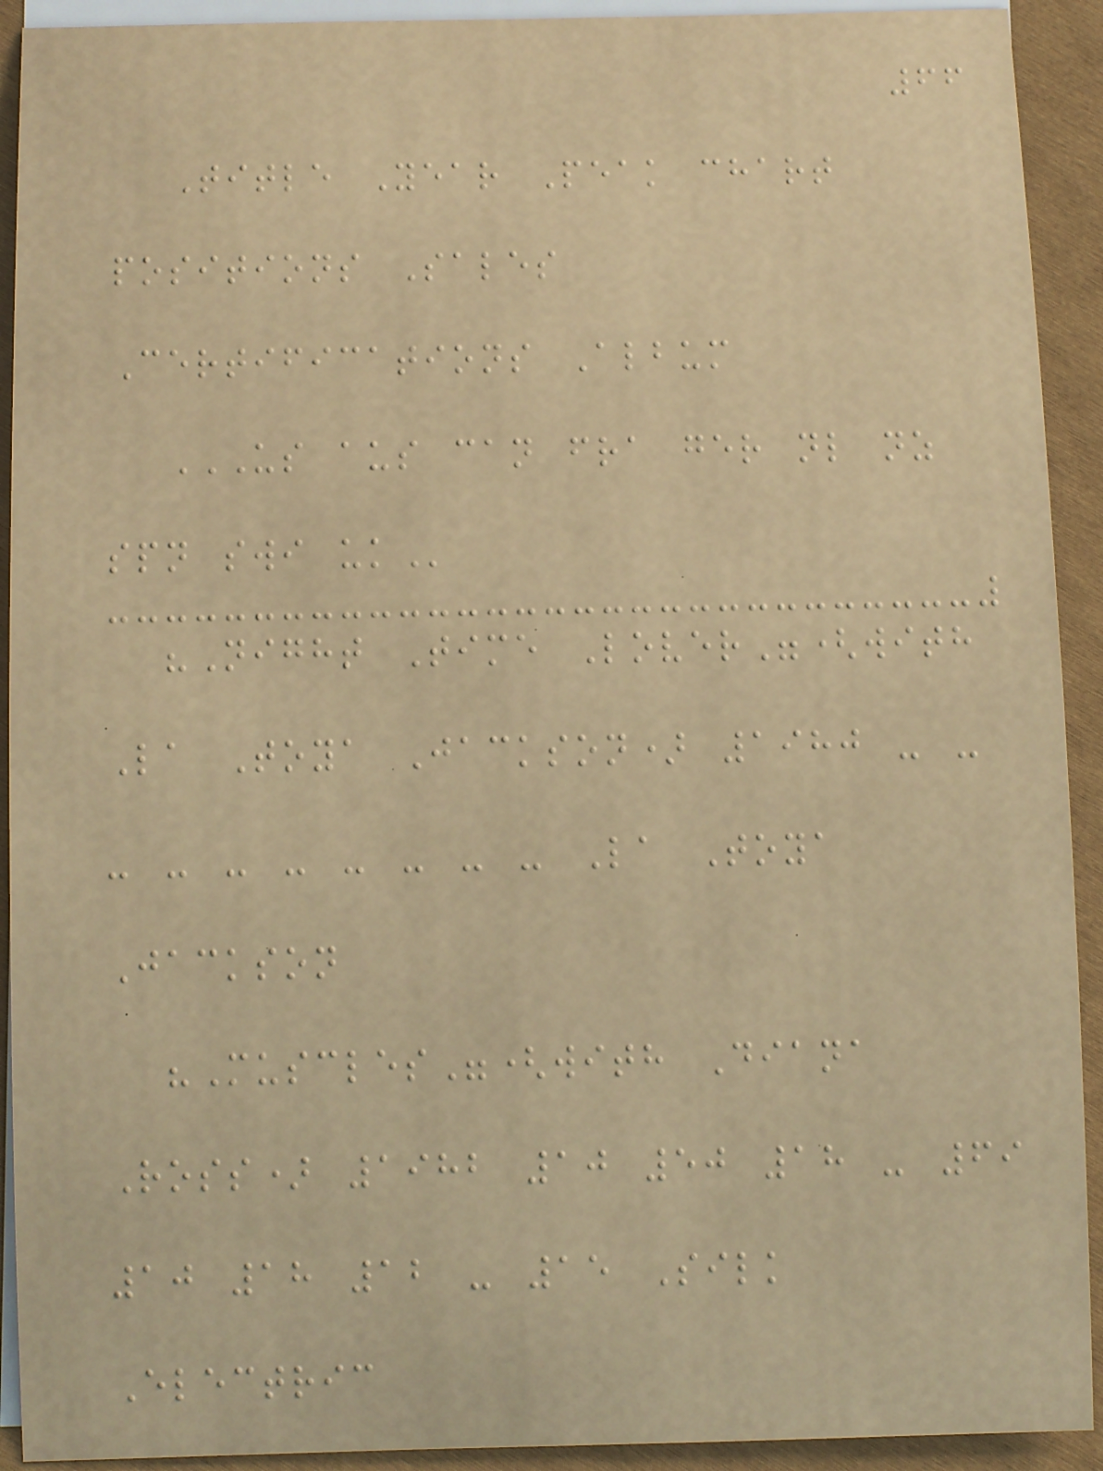66
Title Year Peak chart
positions Sales
Certifications Album
US AUS CAN FRA GER NL NZ
SPN SWI UK
"Night Time Lover"(with
La Toya Jackson) 1980 - -
- - - - - - - - La Toya
Jackson
"Muscles"(with Diana
Ross) 1982 10 50 18 - 69
10 18 12 - 15 Silk
Electric
